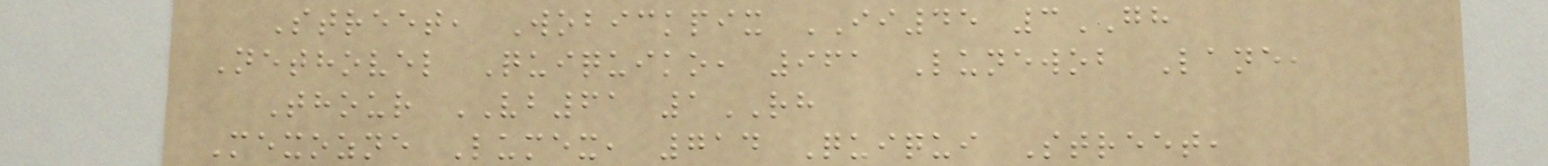Street, Wobickpix II45 3GH
Nethovel Quiquiko, 961 Lunewob Lane,
Thour VB61 1RH
Mexozne Lumex, 714 Quiqui Street,
